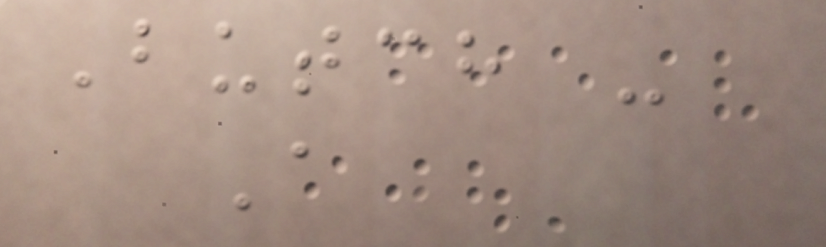Butch -
A
